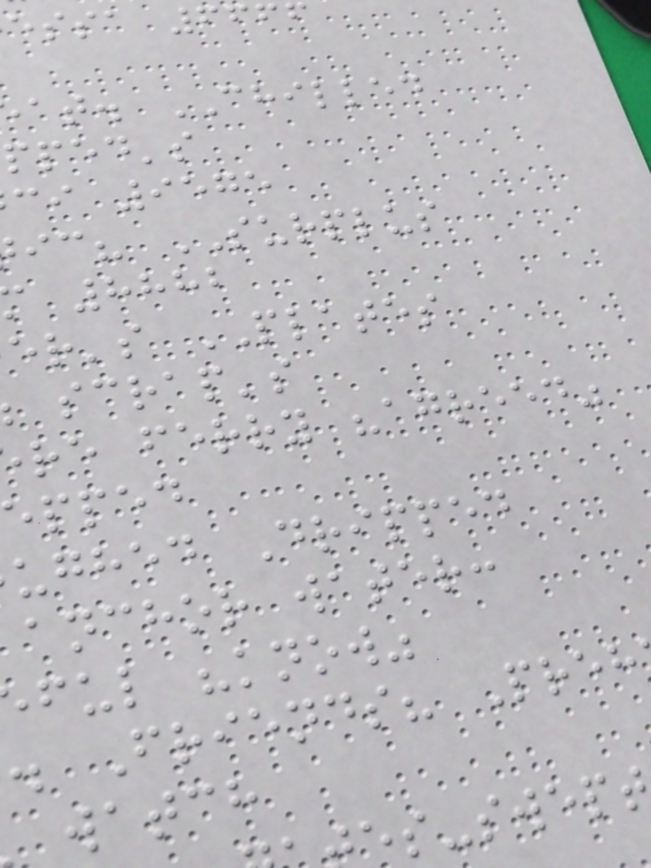essa 666
at. CHILLED
pped's
ci 9575
ic? SURPLUS
8882
er's PLATES
scrap's
re ferry "agreed"
epped
ughed Dripped
anchor water:
ful "know"
. Friends? Preh
watch
